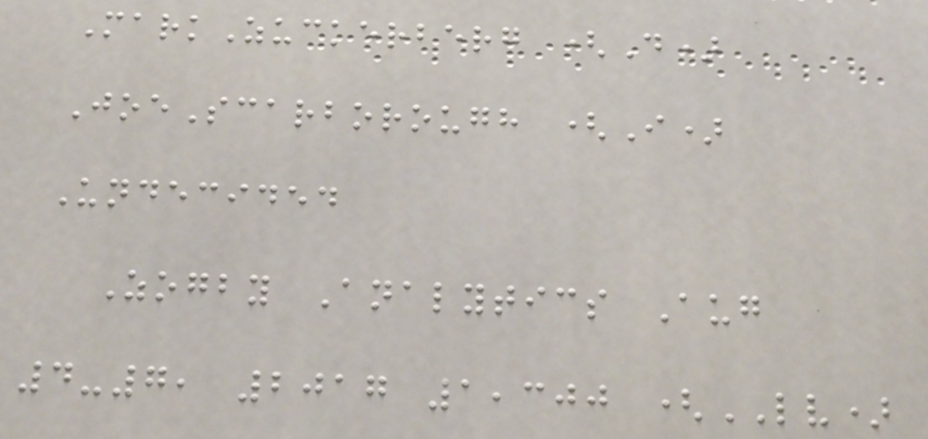MarkZuckerberg (D)
JoeScarborough (I)
Undecided
Zogby Analytics Aug
4-7, 2017 1,300 (LV)
